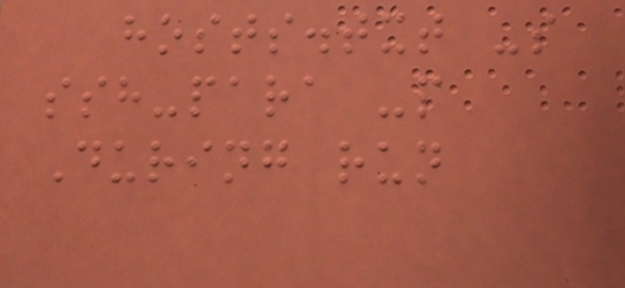hosts.txt -s
ssh-para -p
During run
